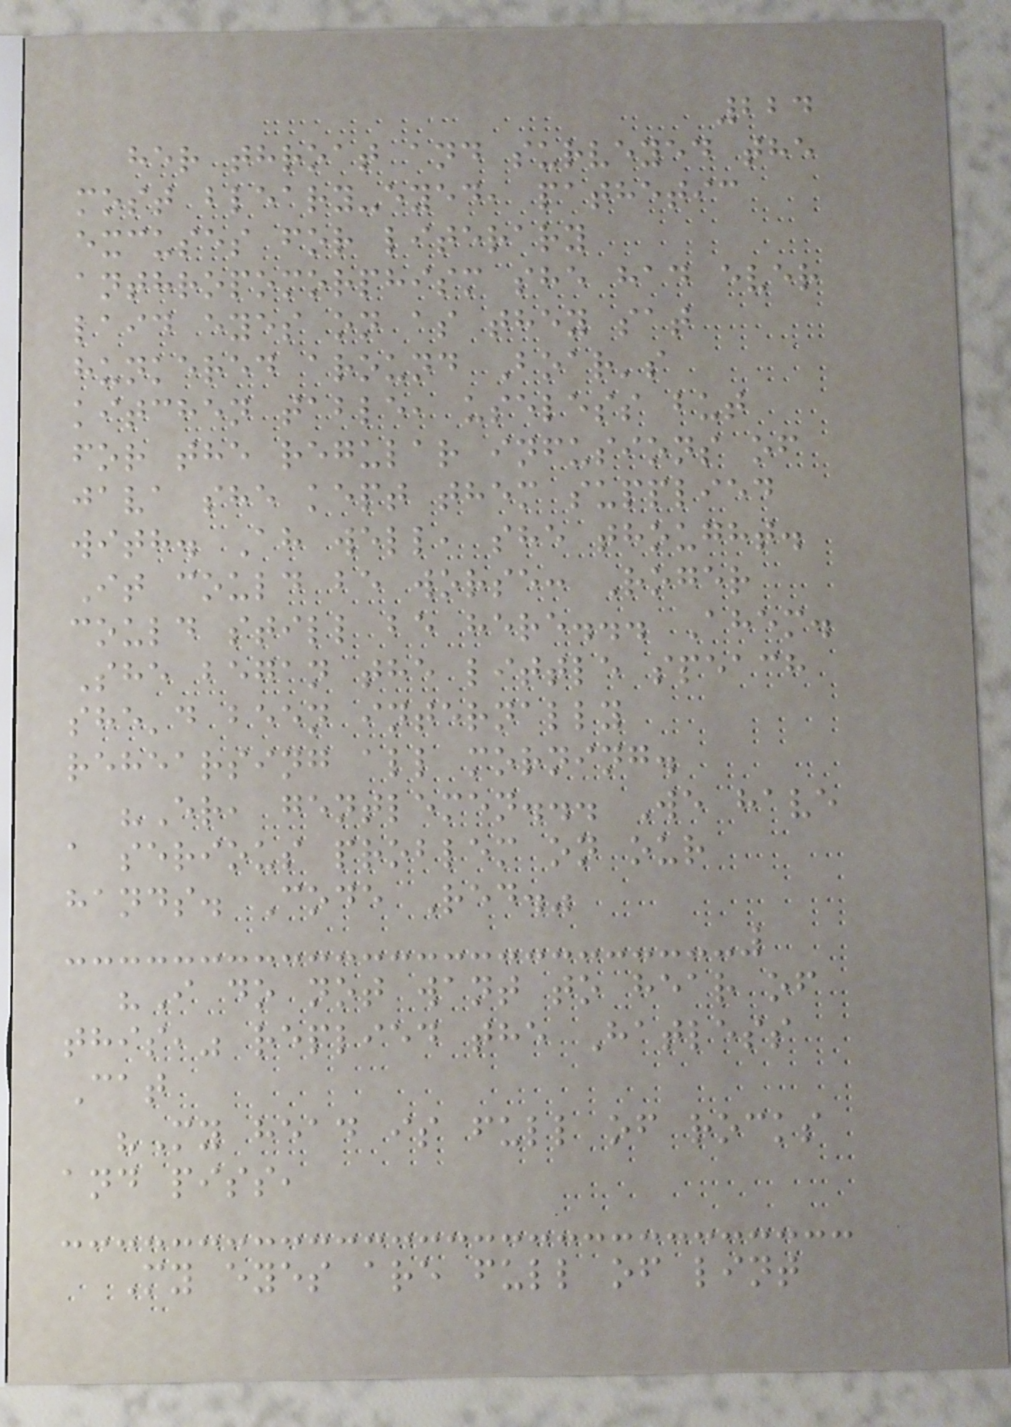224
her throat and surveyed the
most bleary-eyed, pathetic
excuses for literary
anthropomorphism she had ever
laid eyes on as they sat
hunkered around Boar's
kitchen table, useless but
for the regular infusions of
java she kept them supplied
with. Ah well, she thought.
It could be worse: Roger
could still be here... Ahem.
She began the little speach
she'd been internally
rehearsing all morning.
"Er, gentlemen... We have
a serious problem on our
hands. Code Red."
"I do not want to hear of
this," replied the Hatless
Cat
"My head is full of rocks
and piss,
My eyes are full of lint
